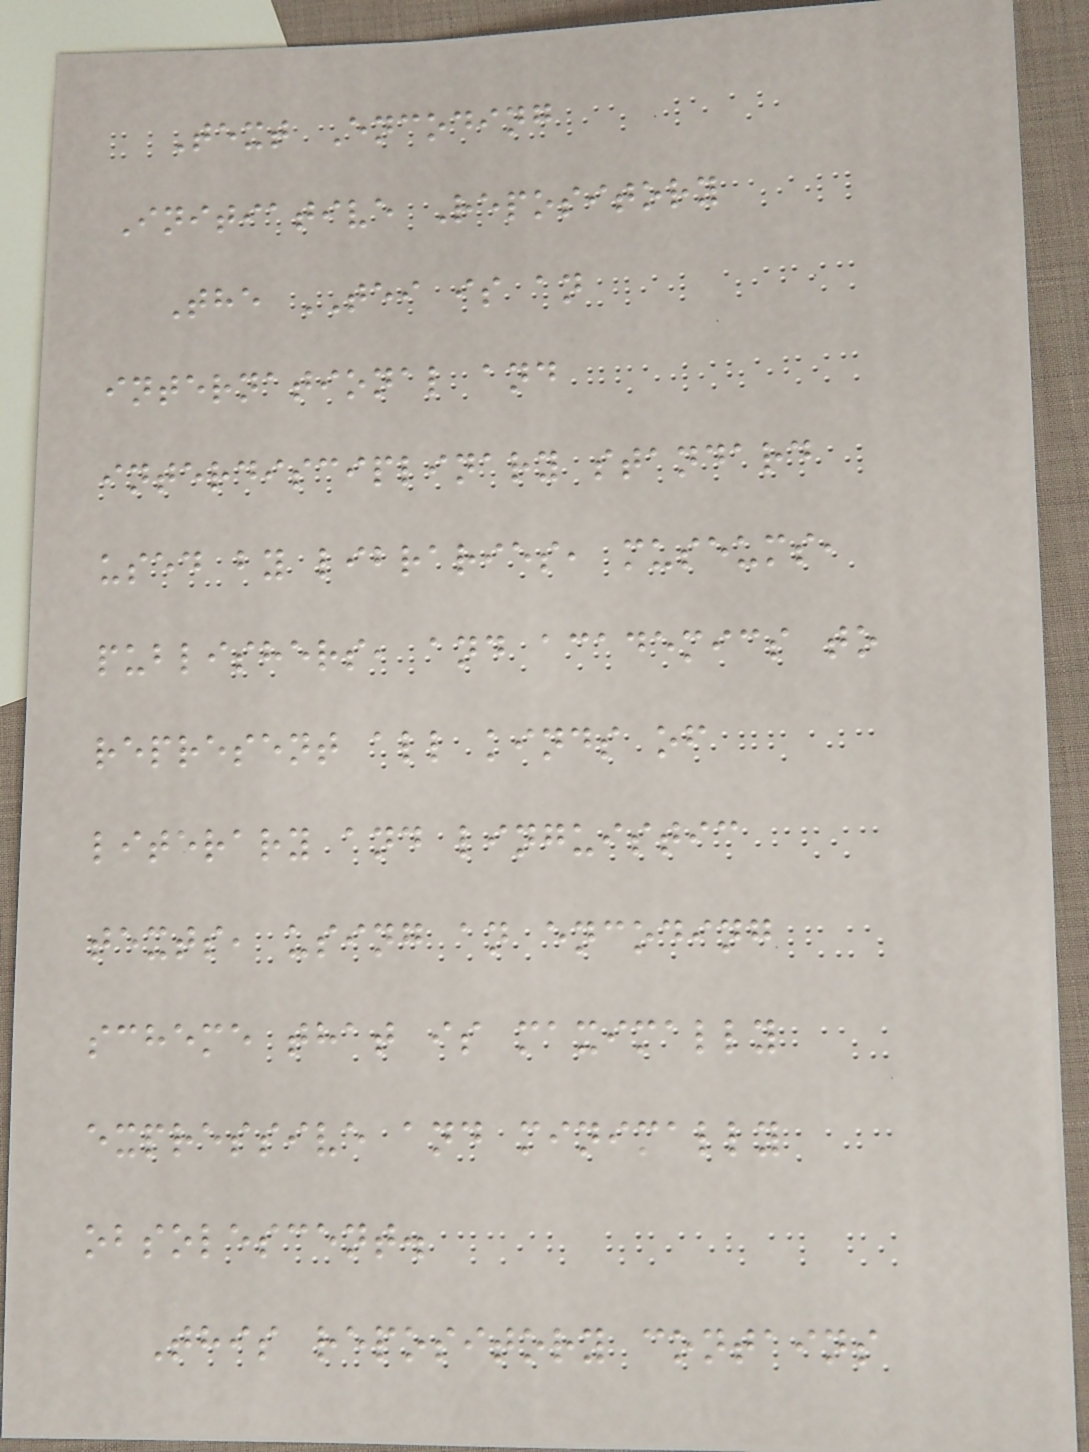Text Encoding
Initiative Repository
The TEI is an
international and
interdisciplinary standard
used by libraries, museums,
publishers, and academics to
represent all kinds of
literary and linguistic
texts, using an encoding
scheme that is maximally
expressive and minimally
obsolescent.
This repository contains
